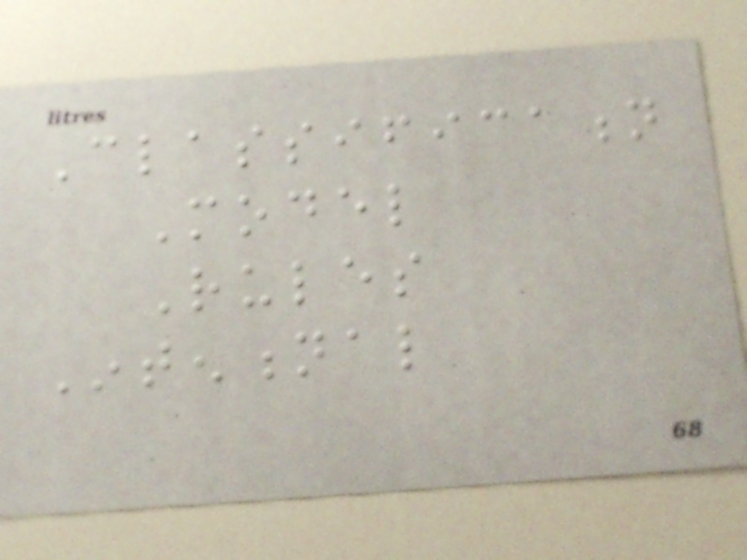Classification
Model
Rules
Intentional
